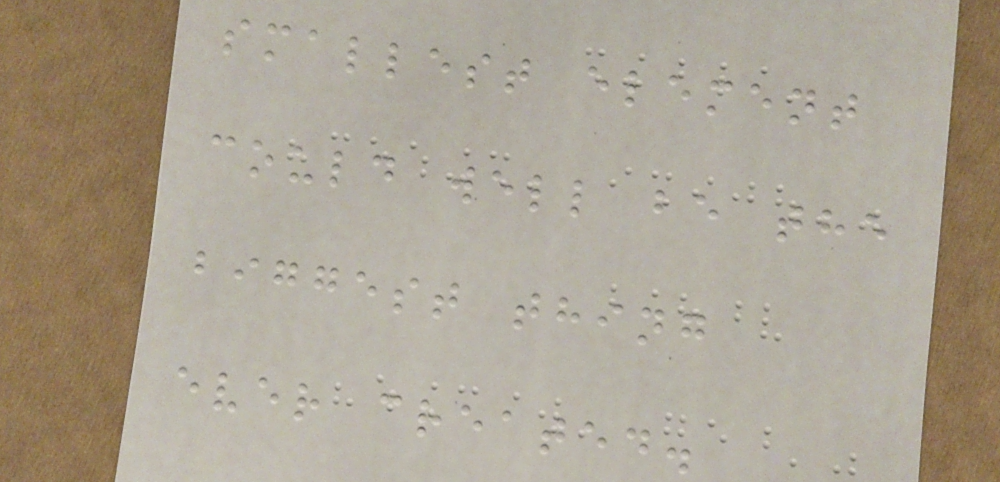smallest element
could well be the
biggest thing
ever created.
